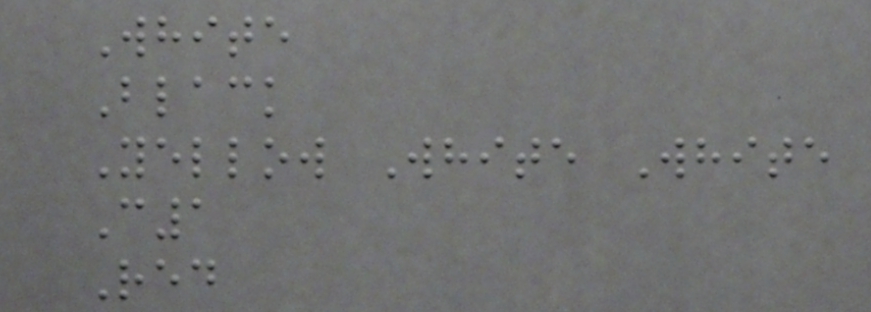White
Black
Yellow White White
C1
Red
